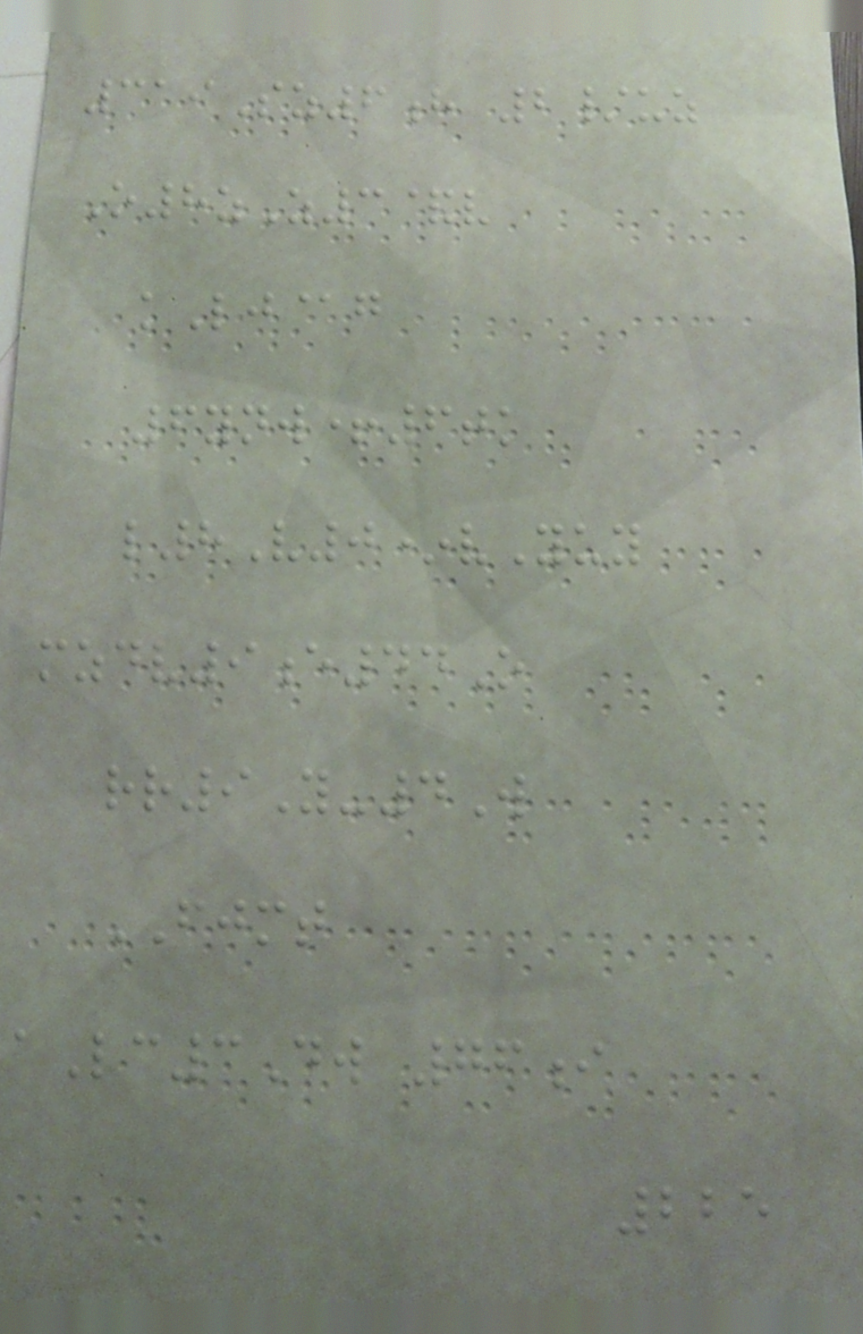319Sz6h 2/uz
O8zZ3&v
kLj@g
6ynw+6tk
l8V0*vYuy
mzdv9e44O
rr9Y-4W
FJMT
aLc3Dw 76i
225
